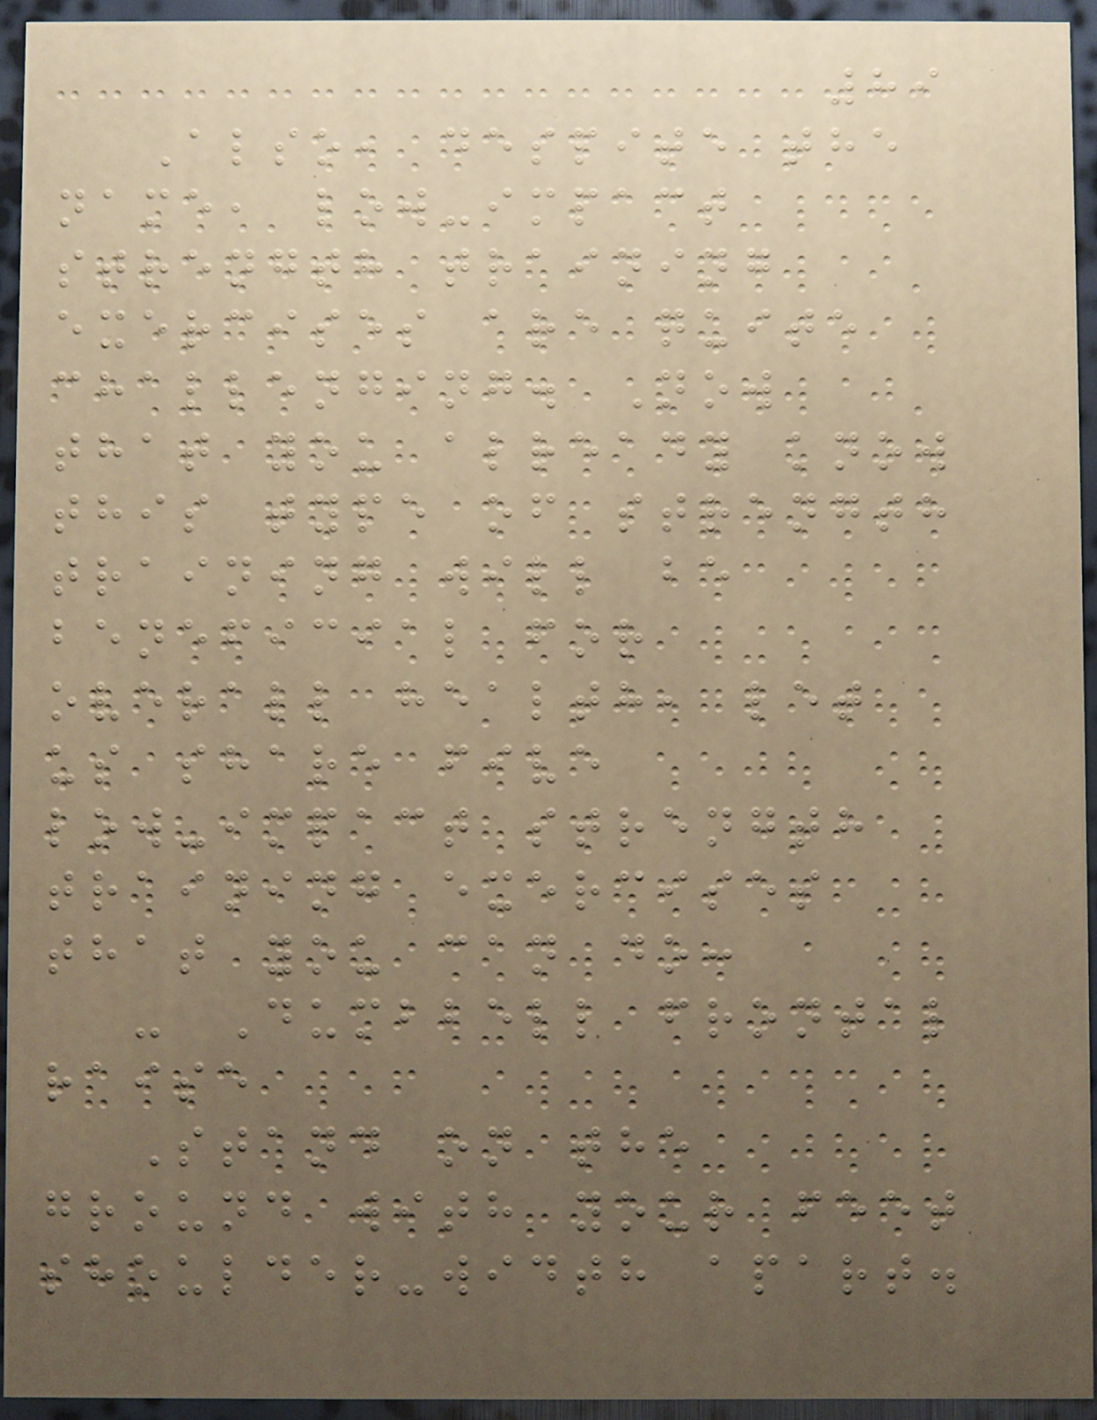89
Also, despite the
name, low-impact
strength training
exercises are quite
challenging. Now
that you already know
this type of strength
training will be
beneficial for
overall health, let
us share five
low-impact strength
training exercises
that you can do:
- Dumbbell frontal
raise
Stand on the
ground with your feet
shoulder-width apart.
